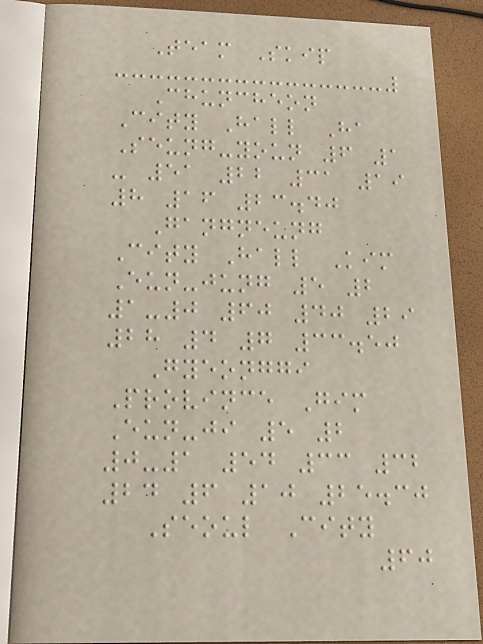Team Skip
Chuncheon
City Hall Ha
Seung-youn 6 1
- 51 22 31 19
8 16 23.40
Gangneung
City Hall Kim
Eun-jung 5 2
1-0 60 40 29
28 4 7 33.50
Gyeonggi
Province Gim
Eun-ji 5 2
0-1 54 33 32
24 6 10 25.30
Seoul City
60
